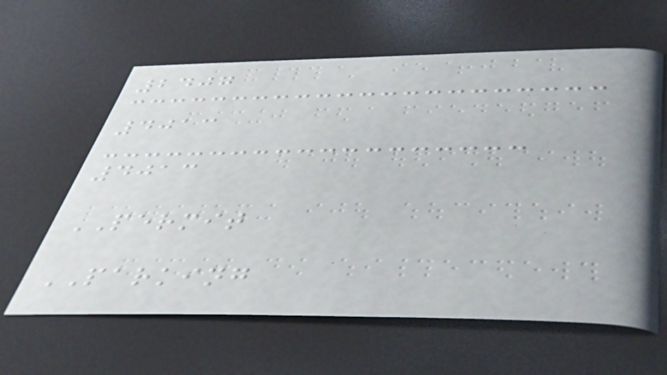2407
4013
4013
PERMIT
PARKING
